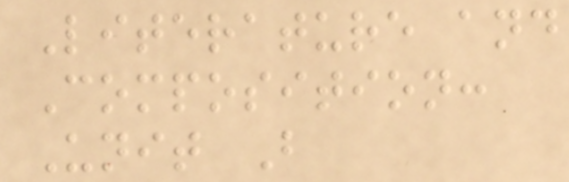Literature and
Composition:
Unit B
